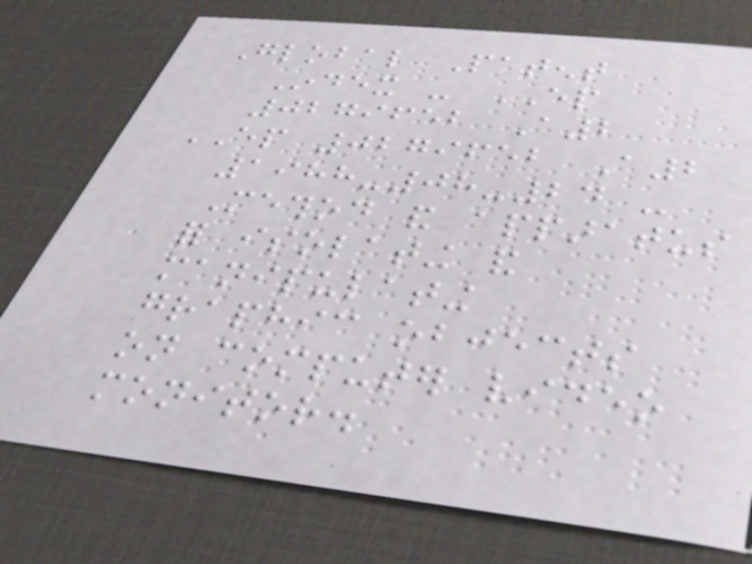Global Patent
Index - EP
0279652 A2
EP 0279652 A2
1988-08-24 -
Method and apparatus
for isolating and
manipulating
graphic objects
on computer video
monitor.
